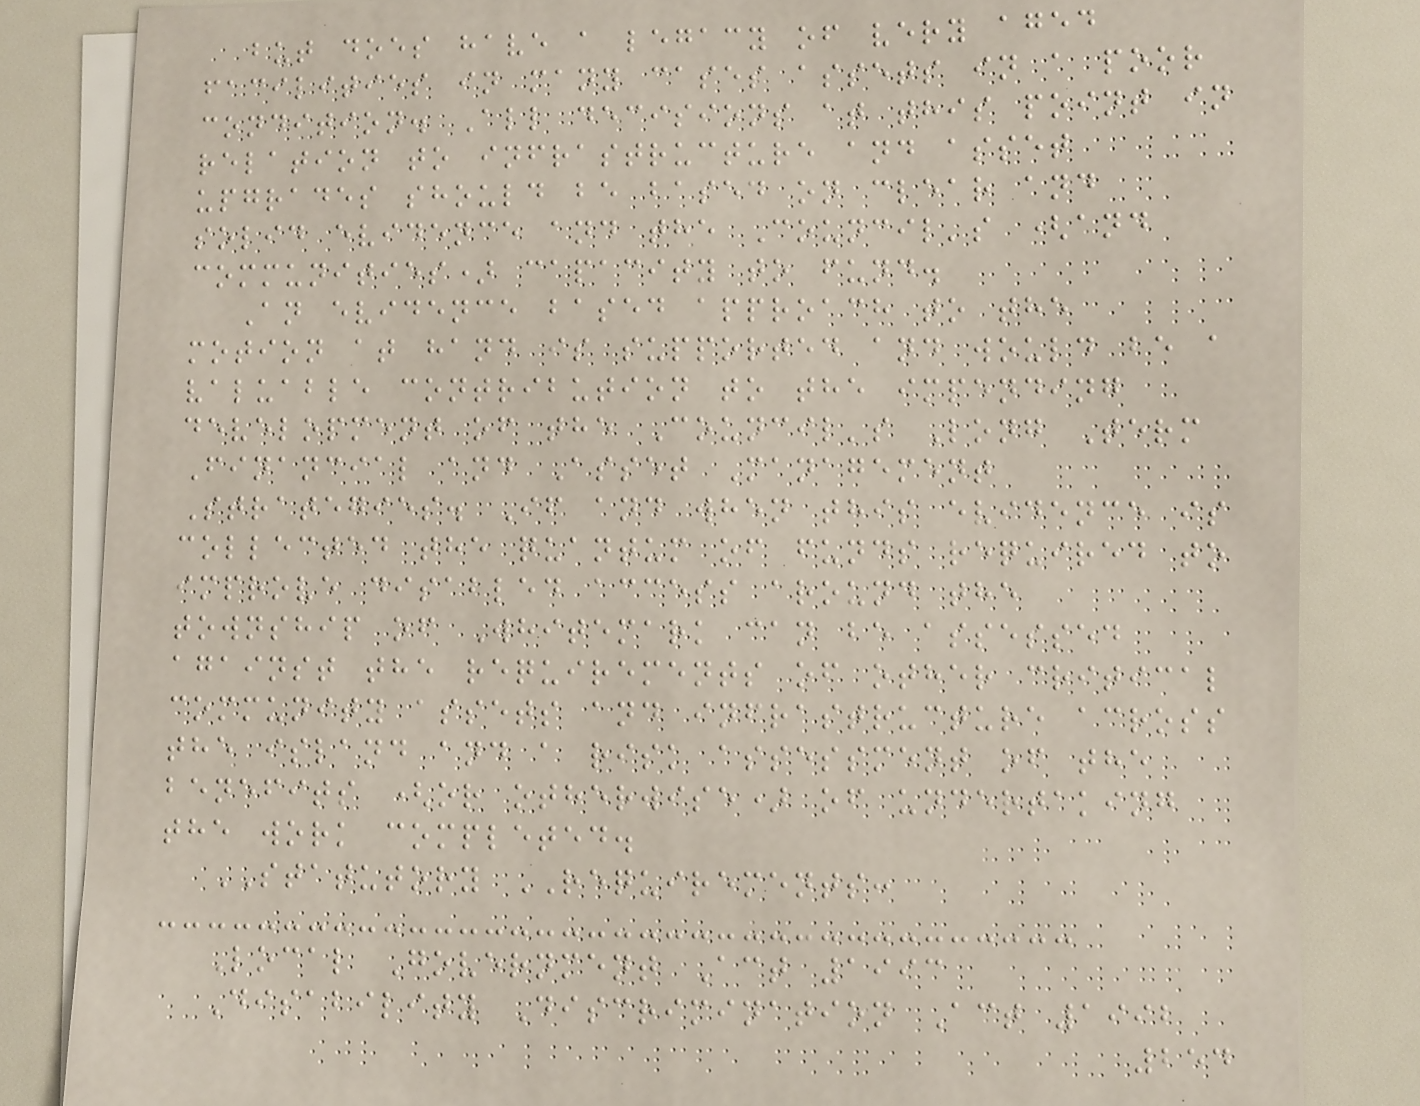but does have a legacy of very aged
facilities in many cases assets in a poor
condition. All decisions at this point in
relation to infrastructure and asset
upgrades should be based on clear and
solid evidence and the Council's (and
communities) capacity to fund.
An evidence based approach to the
motion at hand is supported and would be a
valuable contribution to the impending
development of the Council's Long Term
Financial and Asset Management
Strategies. If and when this evidence is
collected the quantum of funds required to
improve disabled access around the
township of Whitemark can be assessed
against the requirements of other critical
community assets and infrastructure across
the island and a risk assessment of the
benefits (or otherwise) of undertaking
the work completed.
STATUTORY REQUIREMENTS:
Local Government Act 1993
Disability Discrimination Act 1992
254
